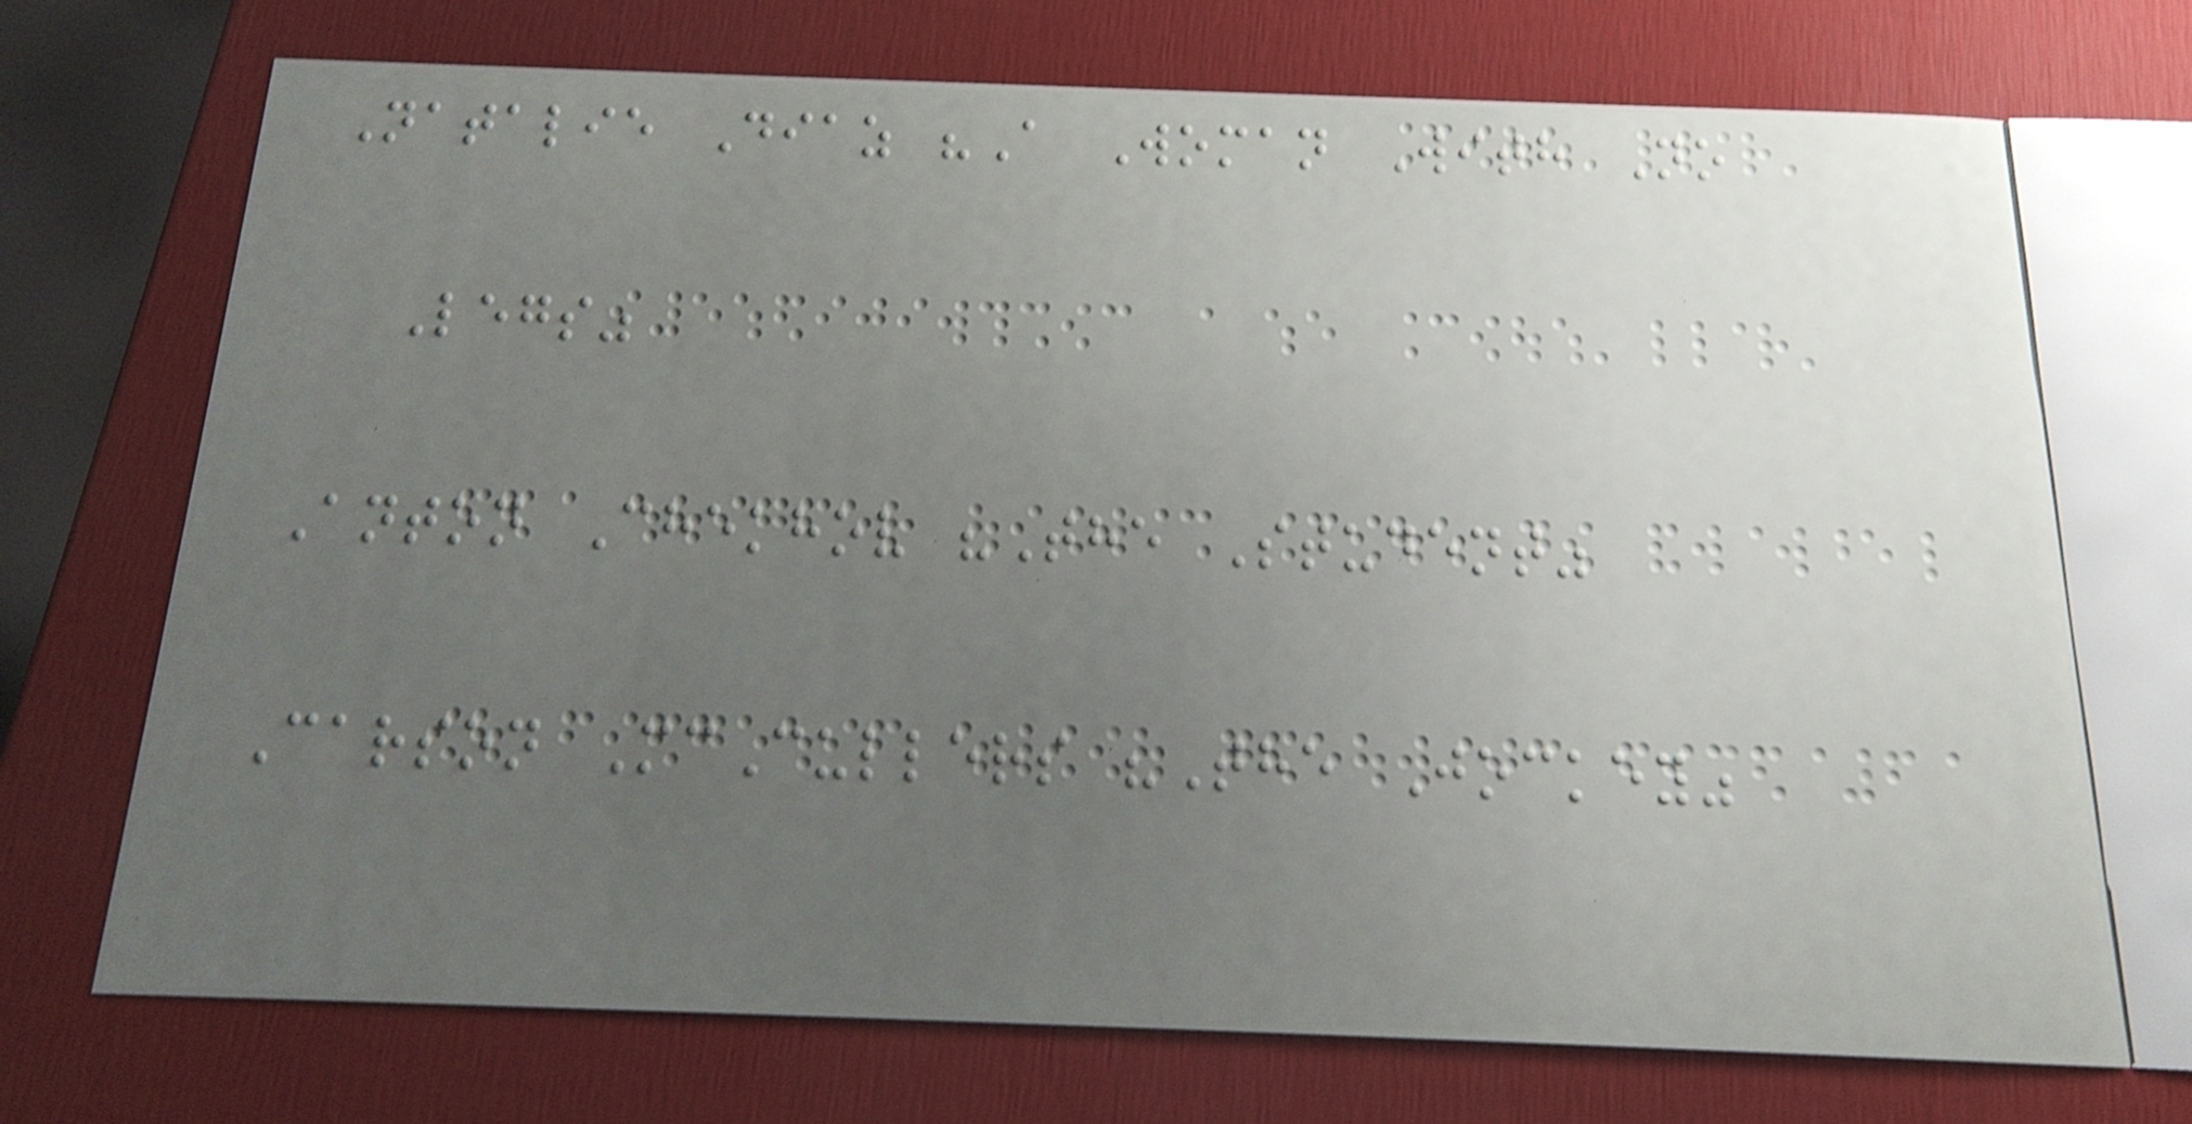Natalie Diaz "A Woman With No
Legs"
Anton Chekhov "The Student"
Carson McCullers "The Jockey"
